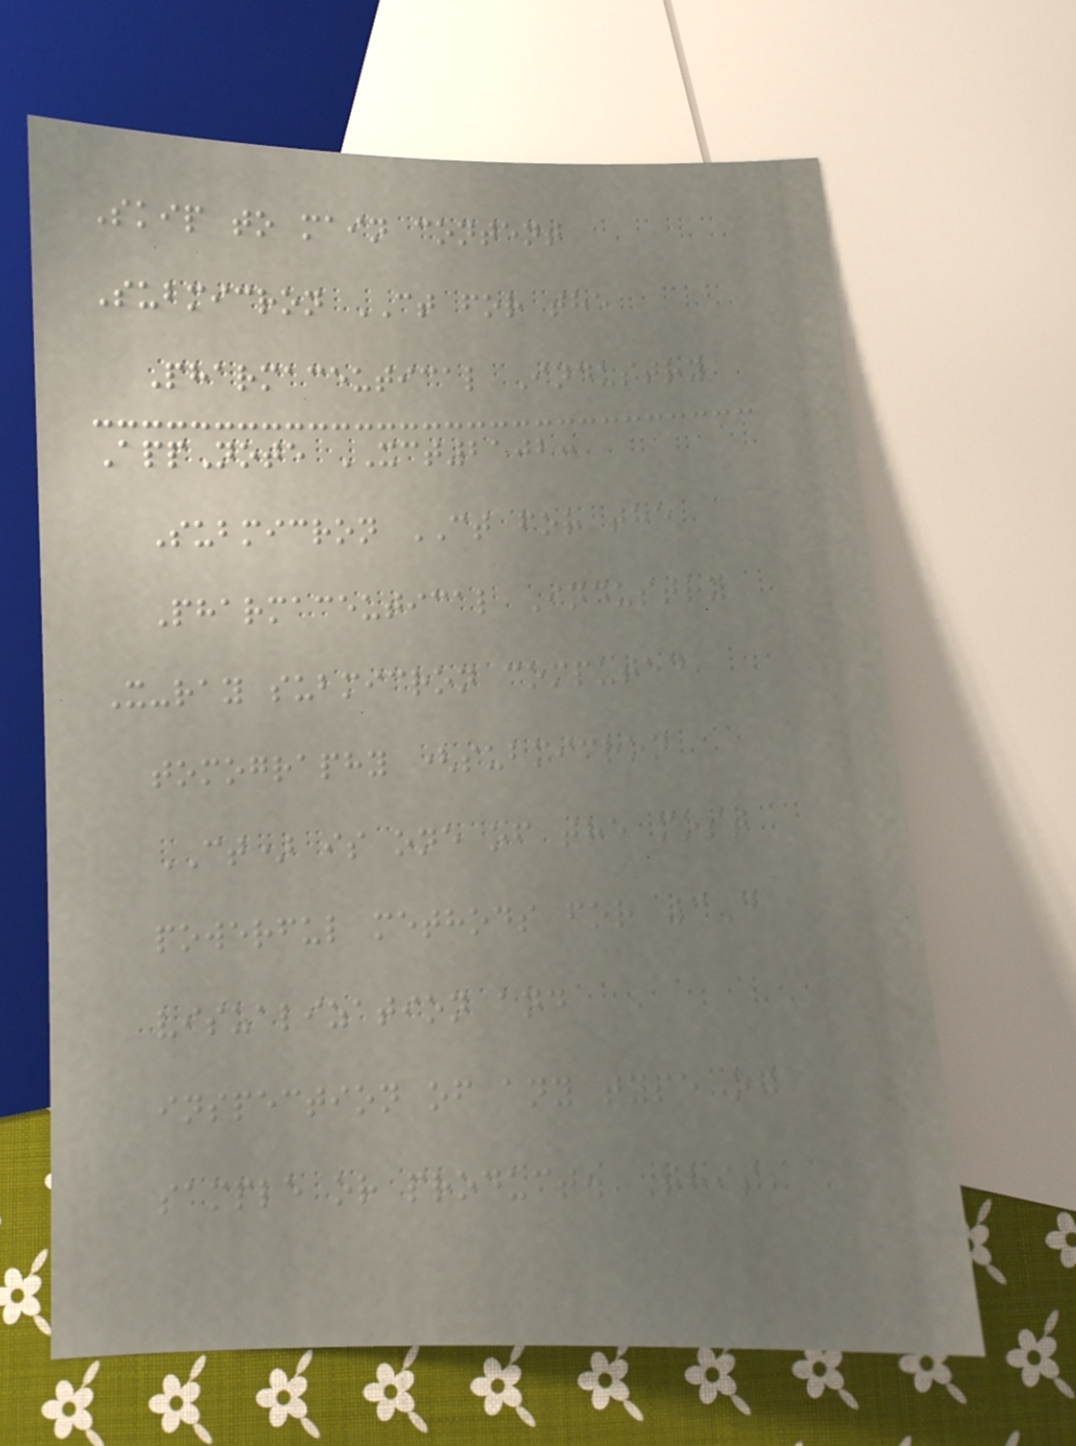Skip to main content
Submicron CT for the
Pharmaceutical Industry
AppNote XCT2102:
Submicron CT for the
Pharmaceutical Industry
X-ray submicron computed
tomography (submicron
CT) is one of the most
powerful methods for 3D
visualization and
inspection of any type of
sample or product. This
